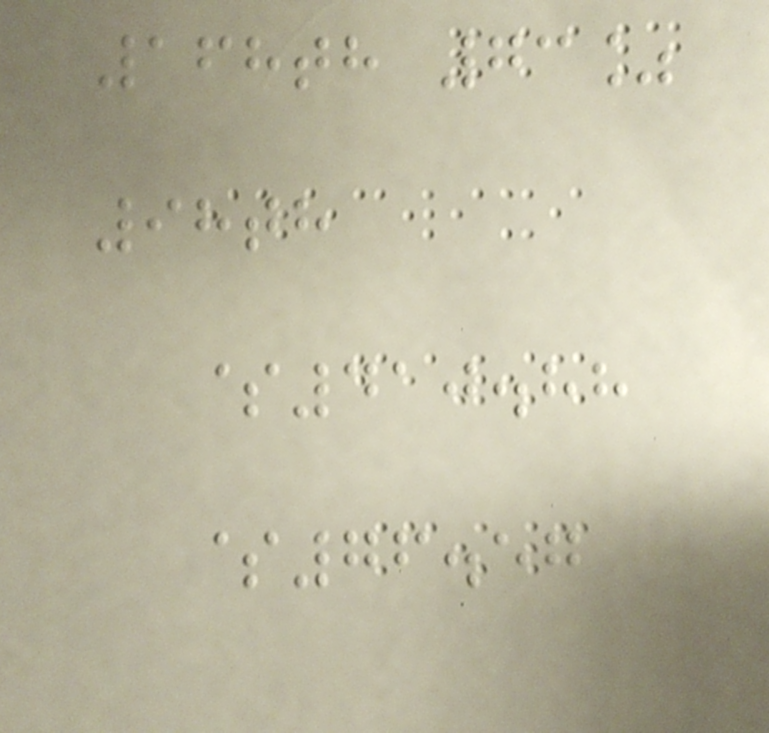168th 73%
98th
$410.88
$76.57
